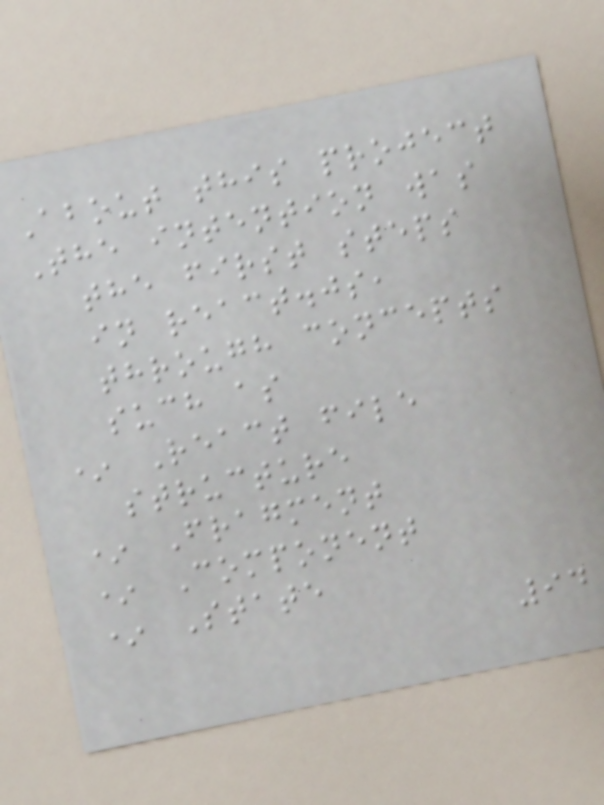About this project
The intention was
the first steps
in react.js,
through concepts
such as
* React file
structure
* Fragment
* Component
* State
94
